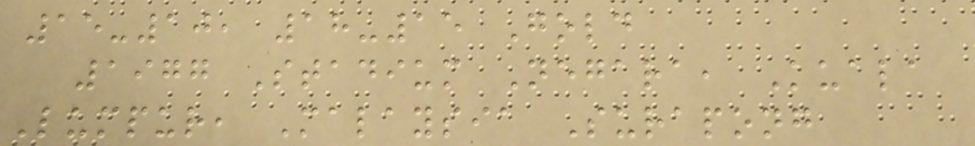15-10, 18-15 Gold
1977 Stadium Negara, Kuala
Lumpur, Malaysia Surapong
